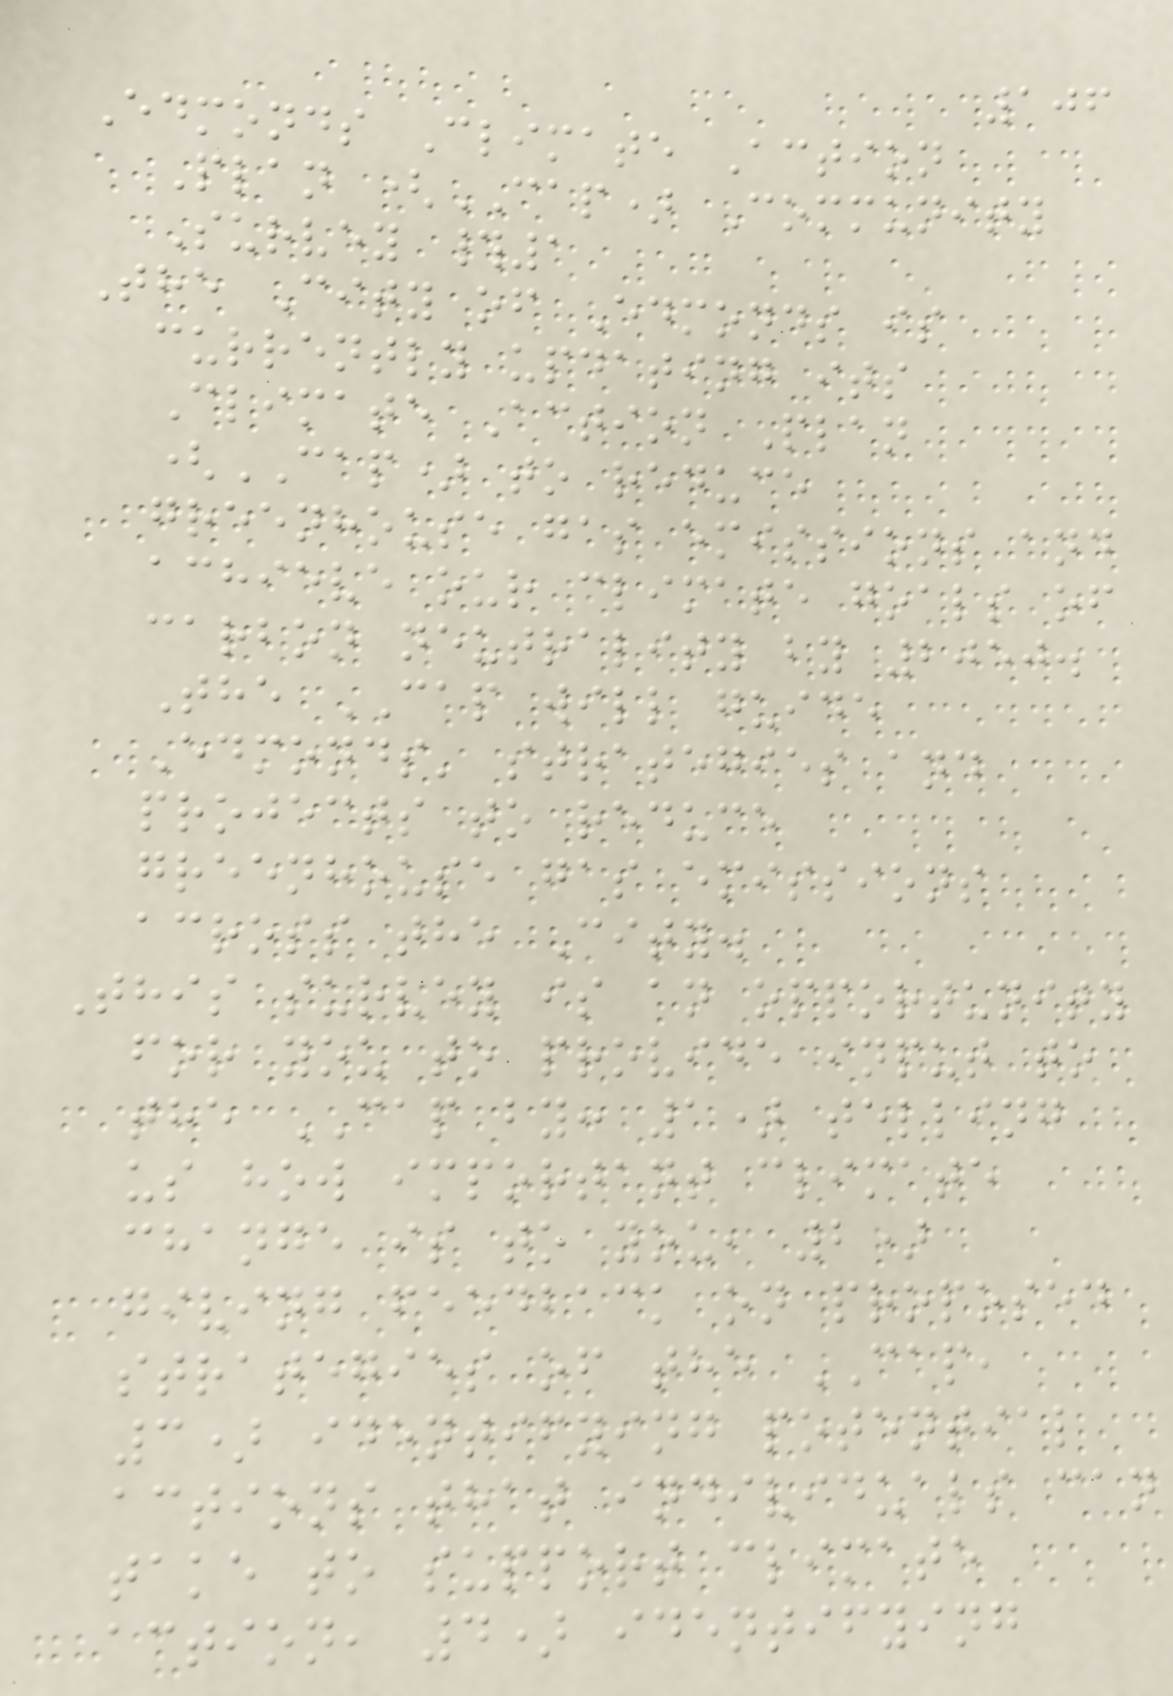106
Edmonds Climate Action
Plan (CAP) Community
Survey #1
The City of Edmonds is
currently updating its
Climate Action Plan
(CAP) to reduce
greenhouse gas emissions and
achieve our climate goals of
carbon neutrality by 2050.
The CAP will guide
Edmonds' strategies and
projects to reduce
greenhouse gas emissions
across the City.
This survey is an opportunity
for you to provide input to
the CAP by: 1) telling
us how important climate
change is to you, 2)
giving feedback on proposed
strategies of the CAP,
3) identifying potential
actions that individuals can
take to support climate
action, 4) identifying
